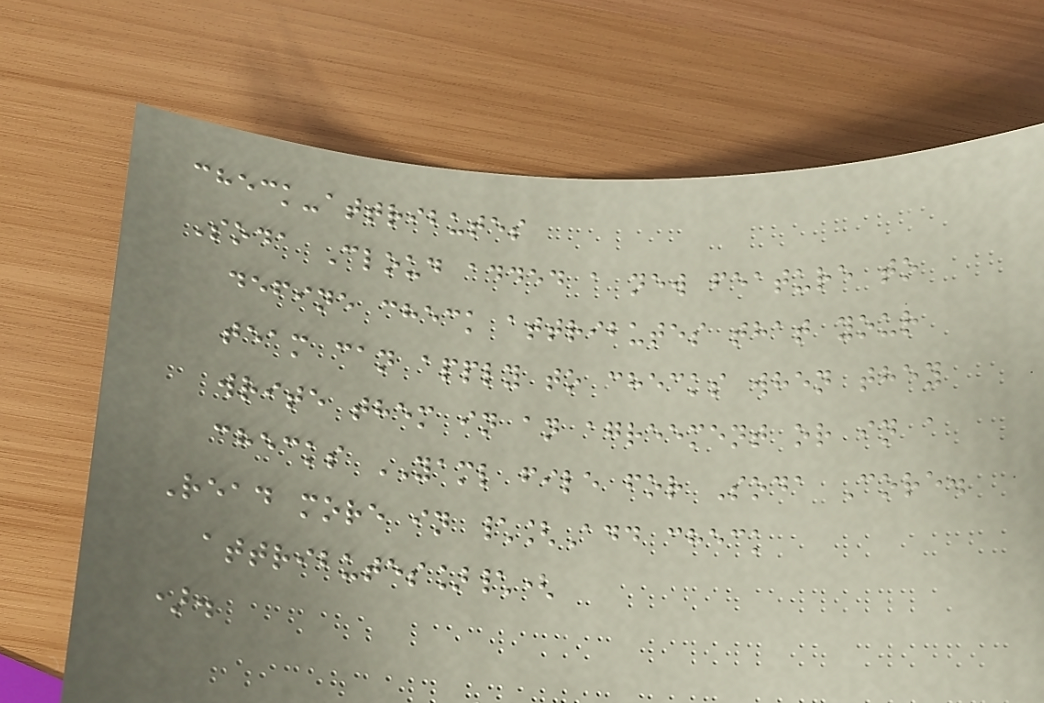check-attributes
Soda Cloud added a new feature to
define check attributes that your
team can apply to checks when they
write them in an agreement or in a
checks YAML file for Soda Core.
Read more in \[Add check
attributes]\(
).
